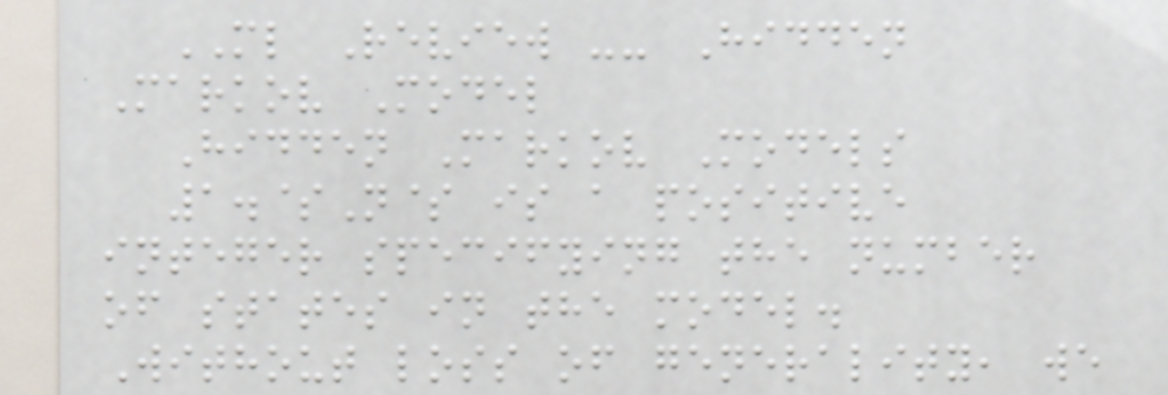ML Review -- Hidden
Markov Model
Hidden Markov Models
1.$N$ is a positive
integer specifying the number
of states in the model.
Without loss of generality, we
